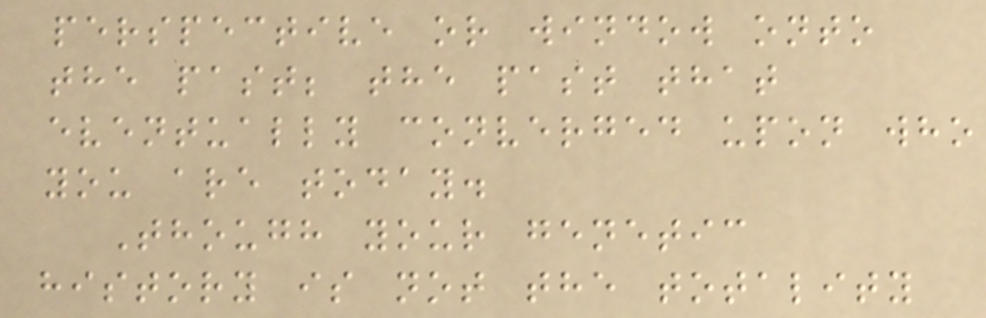perspective or window onto
the past; the past that
eventually converged upon who
you are today.
Though your genetic
history is not the totality
